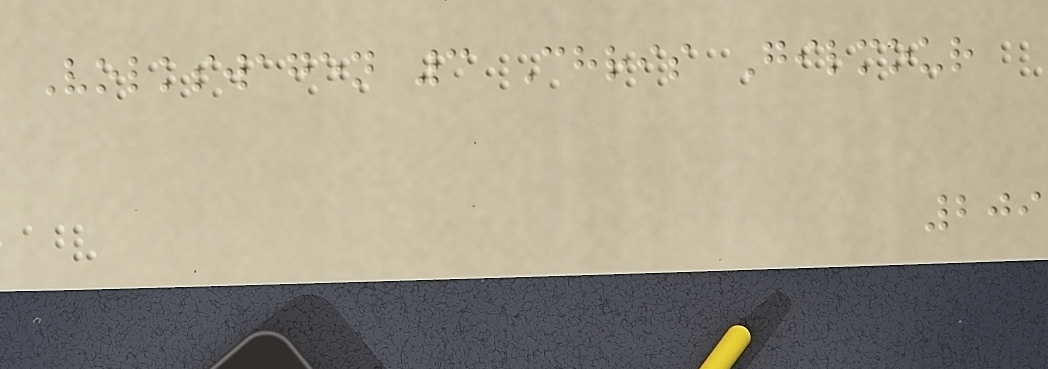Volkswagen 3 Chris Gilmour
209
